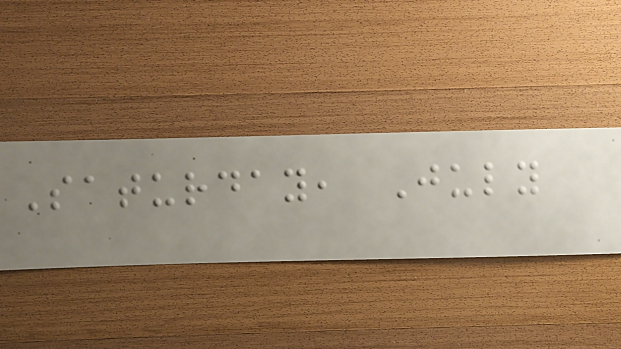Saturday, July
